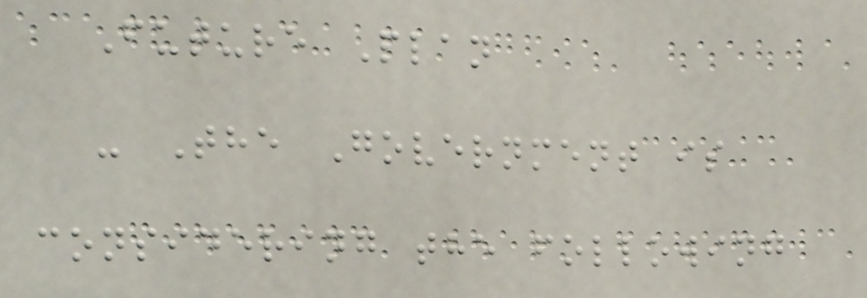Future Plan
- The Government is
considering the following
